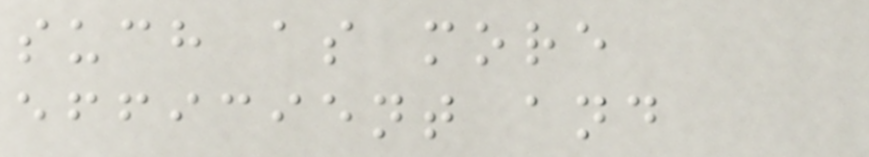such as more
efficient and
